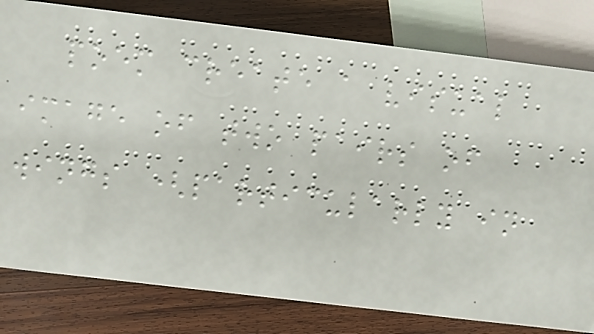poem create a visual
image of two pairs of
wings (particularly in
